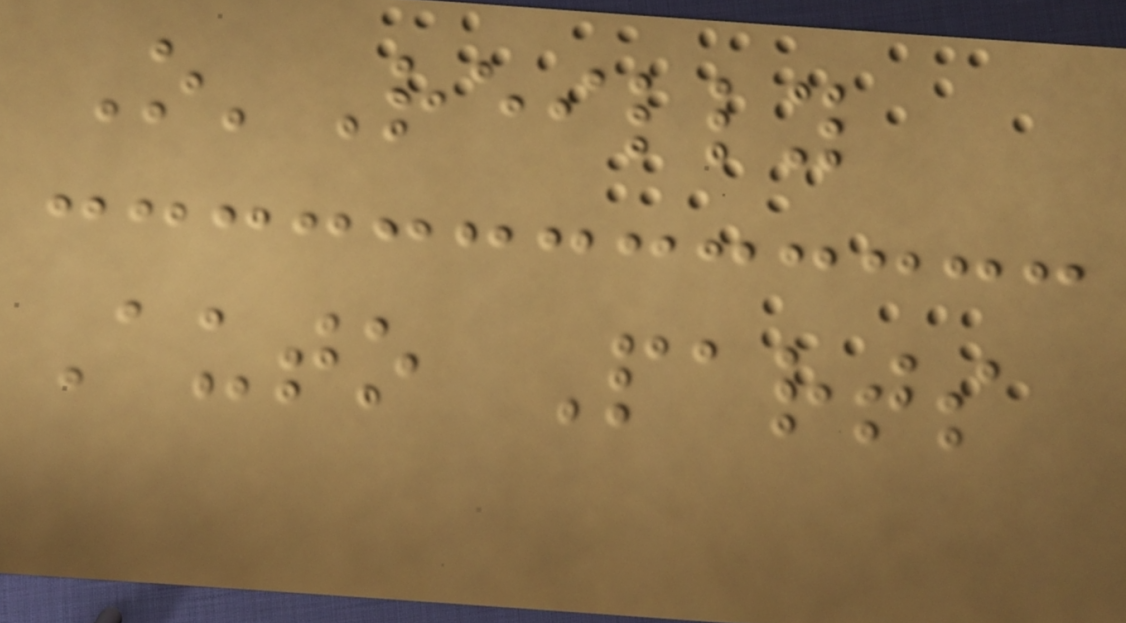O'Reilly
Auto Parts
